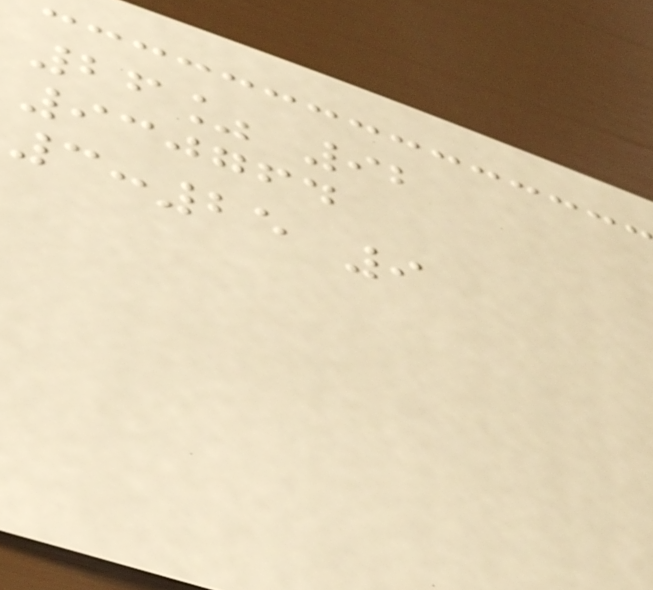26% 92
930764
3:25 9
